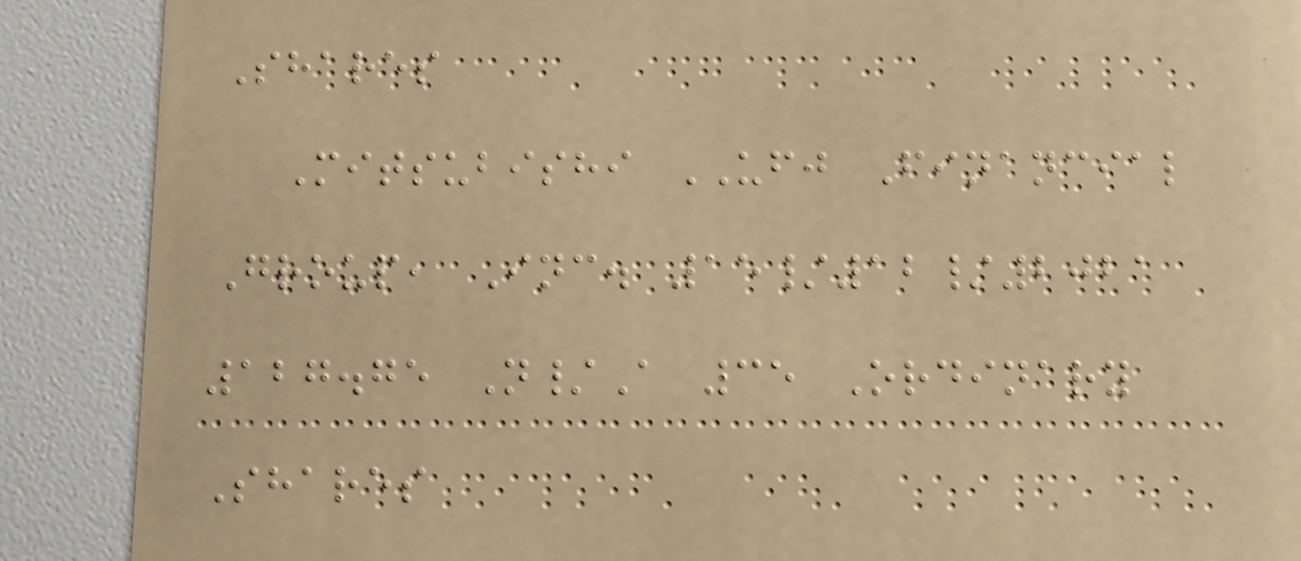Shares
Mitsubishi UFJ Financial
Group, Inc. 15/12/2021
127.75 N/A 35 Ordinary
Shares
